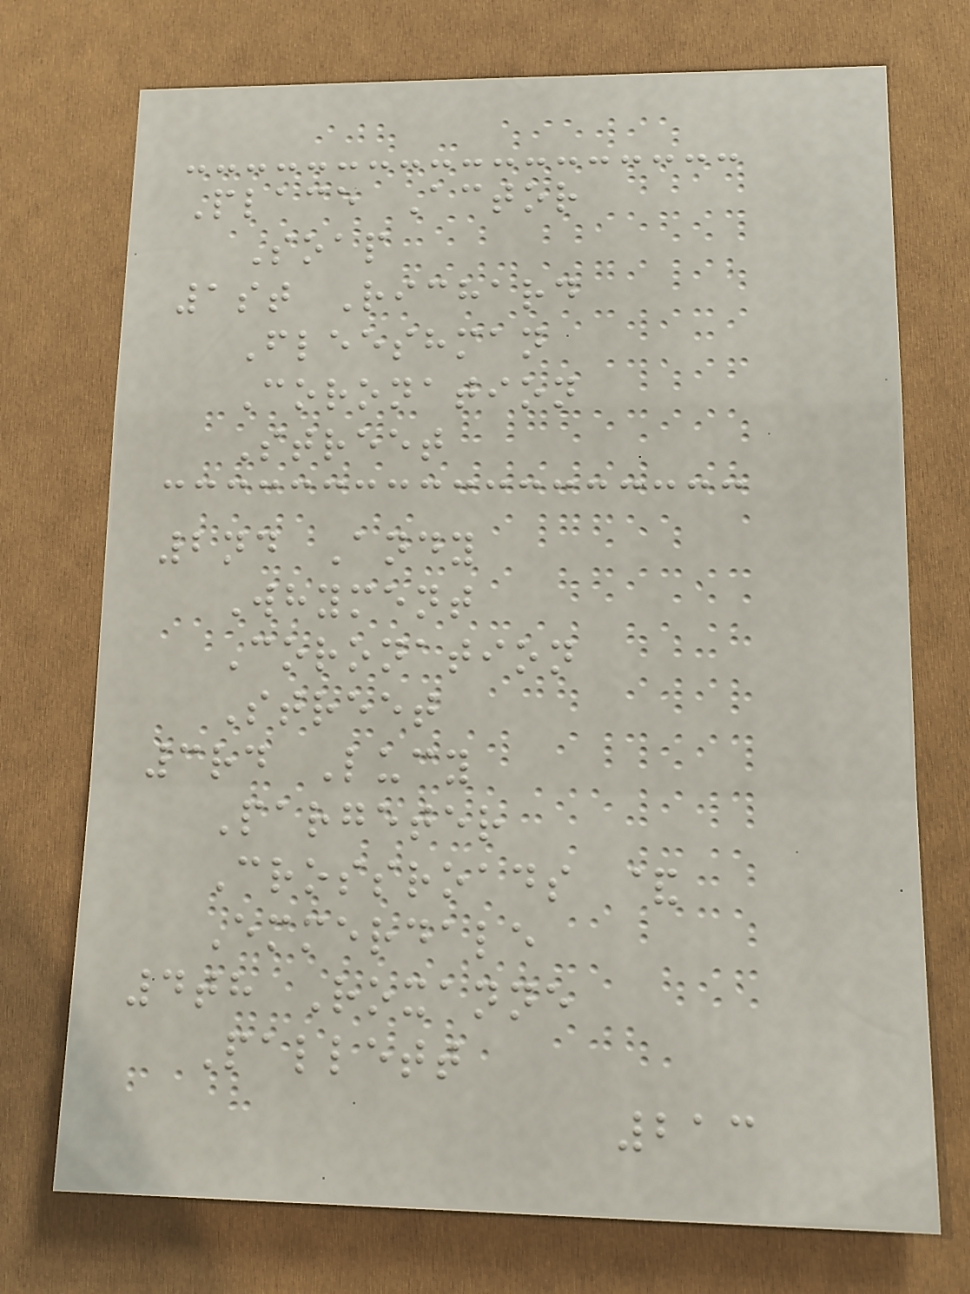Place Actor
Soap
1st Richard
Fleeshman
Coronation
Street
2nd Andy
Whyment
Coronation
Street
3rd Lucy
Pargeter
Crossroads &
Emmerdale
4th Roxanne
Pallett
213
